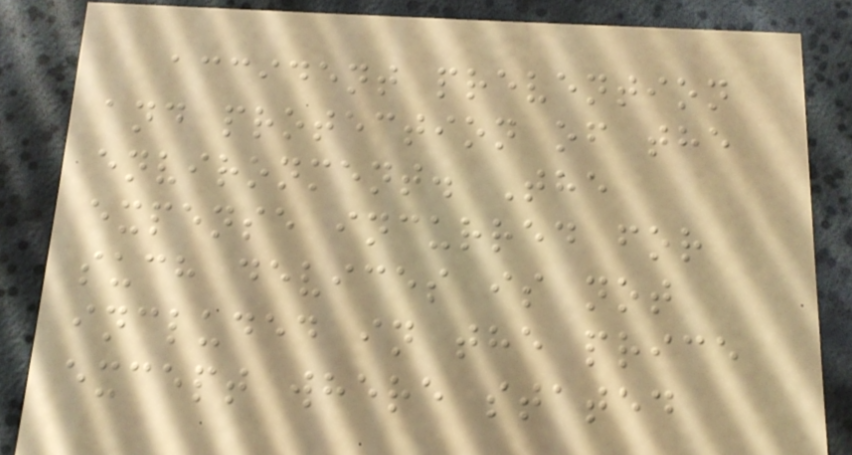accident prevention
and protection of the
environment. The
expense incurred for
such devices is not
included in the price
except where stated
